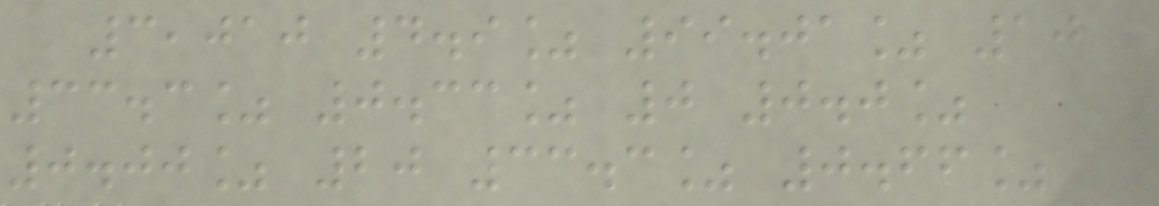3,010 4.9% 99.01% 10
33.3% 0.33% 0 0.0%
0.00% 20 33.3% 0.66%
